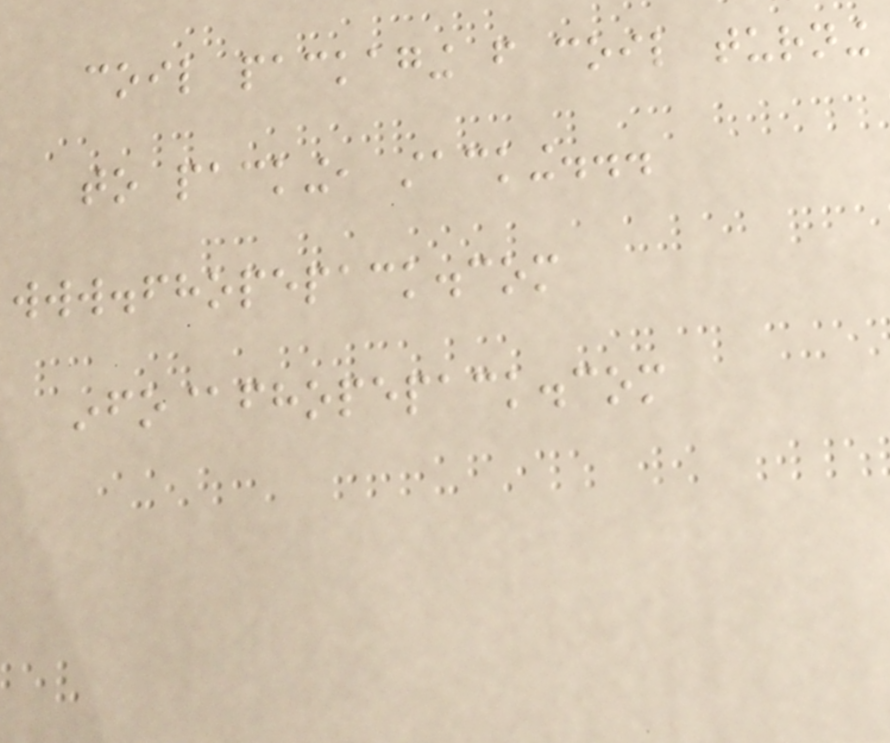coil packaging from coil turning
to packing, stacking...
www.fhopepack.com
info@fhopepack.com
